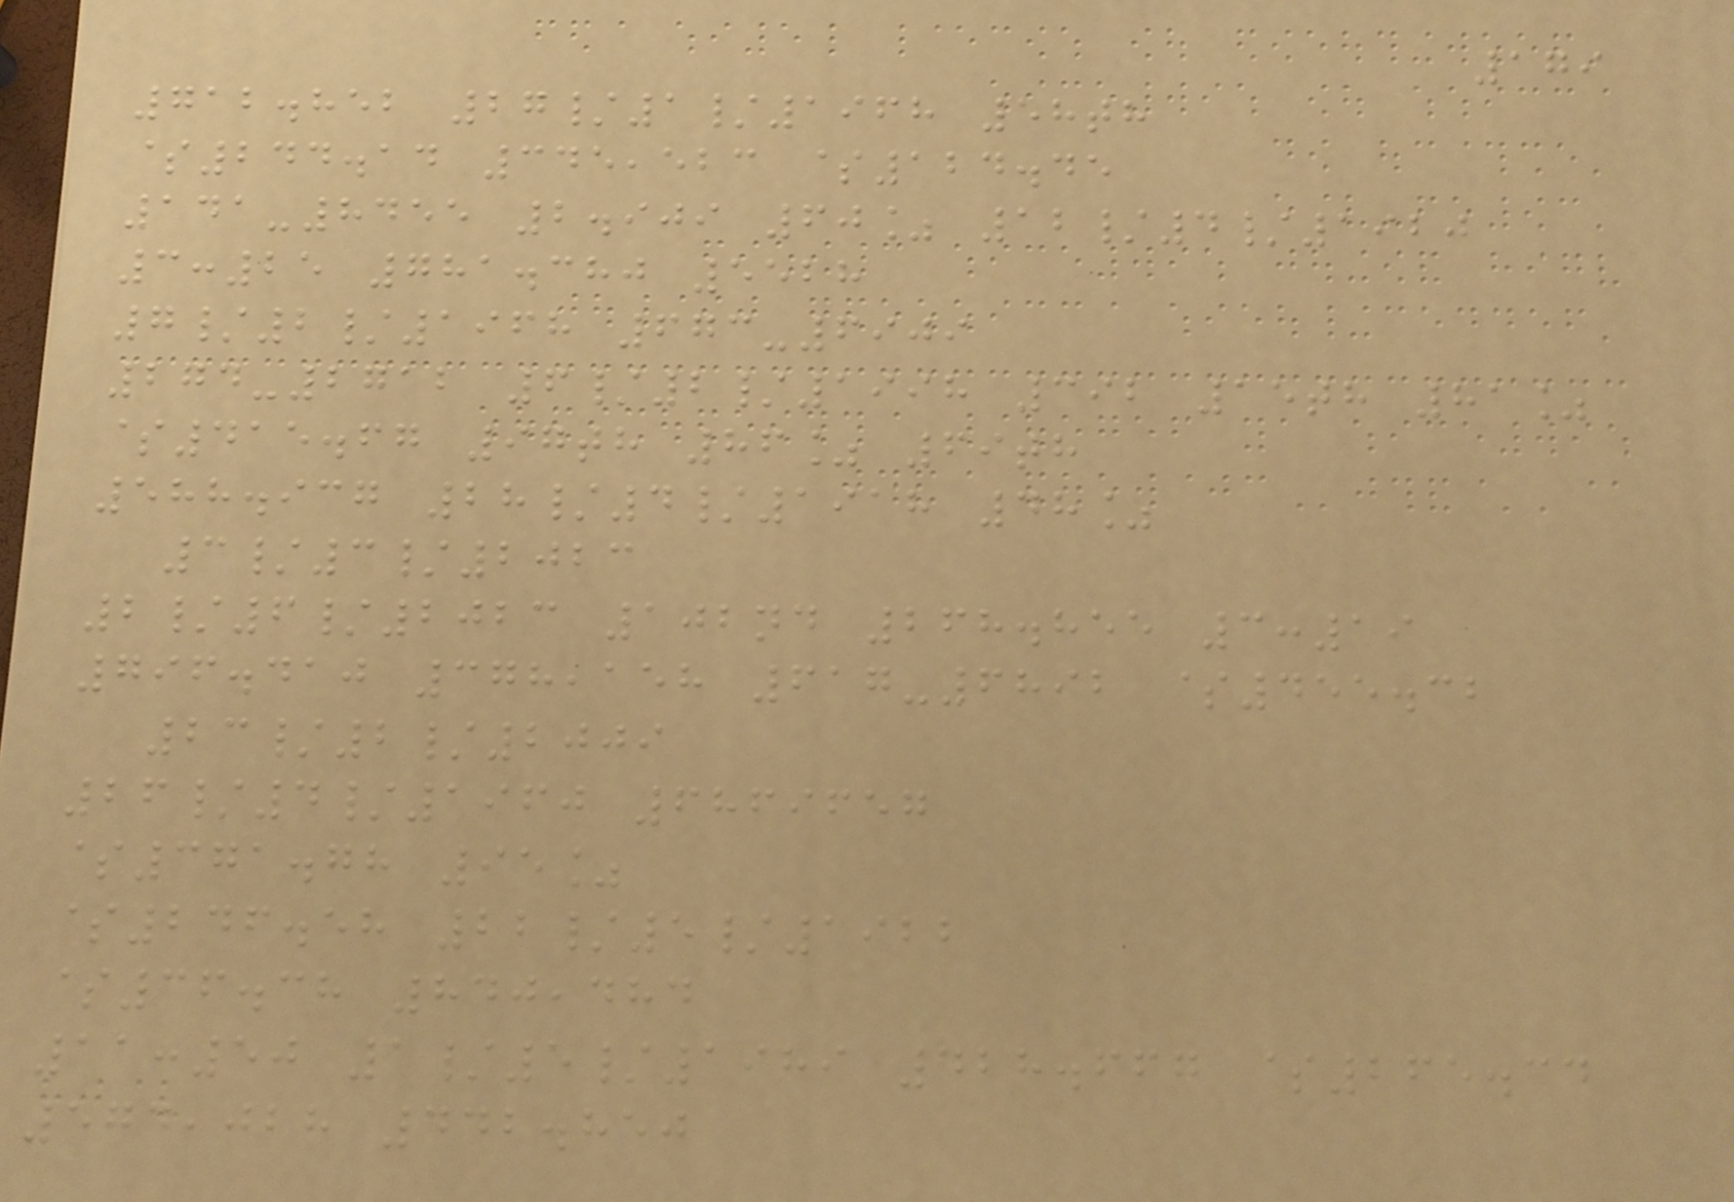179
712.852 27/1/1968 58th
$244.14 345,523 $124.45
141-8455 2.909 60% 12/4/1920
3:25 781.380 5528
7/2/1968 673-6909
274-2712 6/2/1998 392 15th 81%
$415.67 97th 86% 69th
588.937 28/4/1918 48%
3/3/2023
2/6/2023 102nd 268.855 3:19
796.410 378,158 617-6892 $455.32
23/2/2009
26/4/1960 6869657
$371.78 95%
$246.58 22/5/1922
$36.38 840,484
11:50 1/5/1989 428.667 $265.34
574,028 442.850
